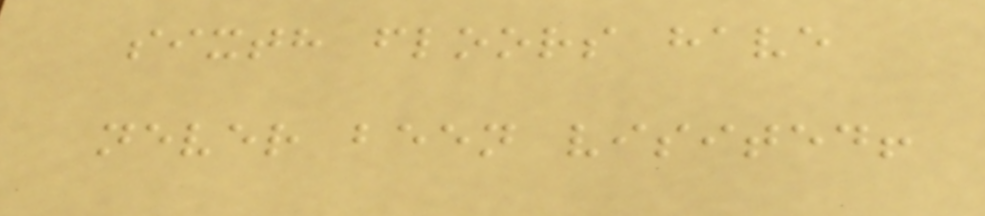sixth floors have
never been visited!
